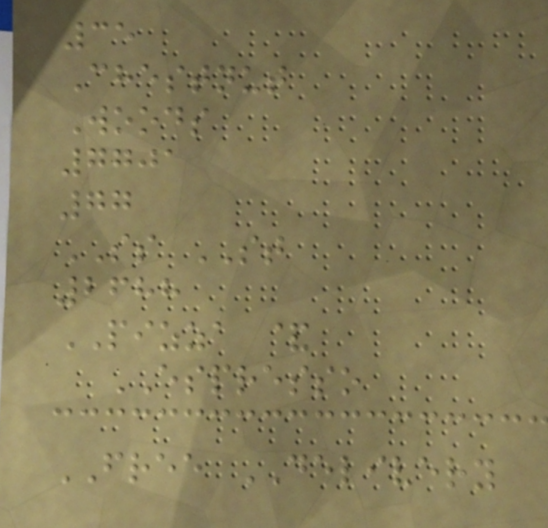35
Chestnut
Woods
7701
77
SS ST
2688
PIZZA &
ESPRESSO
FREE DELIVERY
